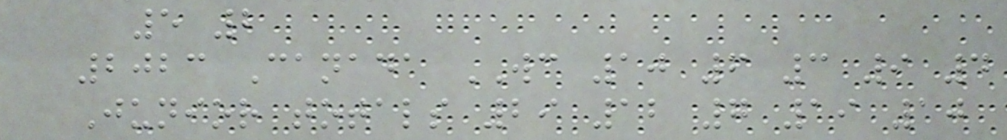5 2
2023 Canada WC 10 6 3 9 4
Junior totals 29 12 7 19 10
